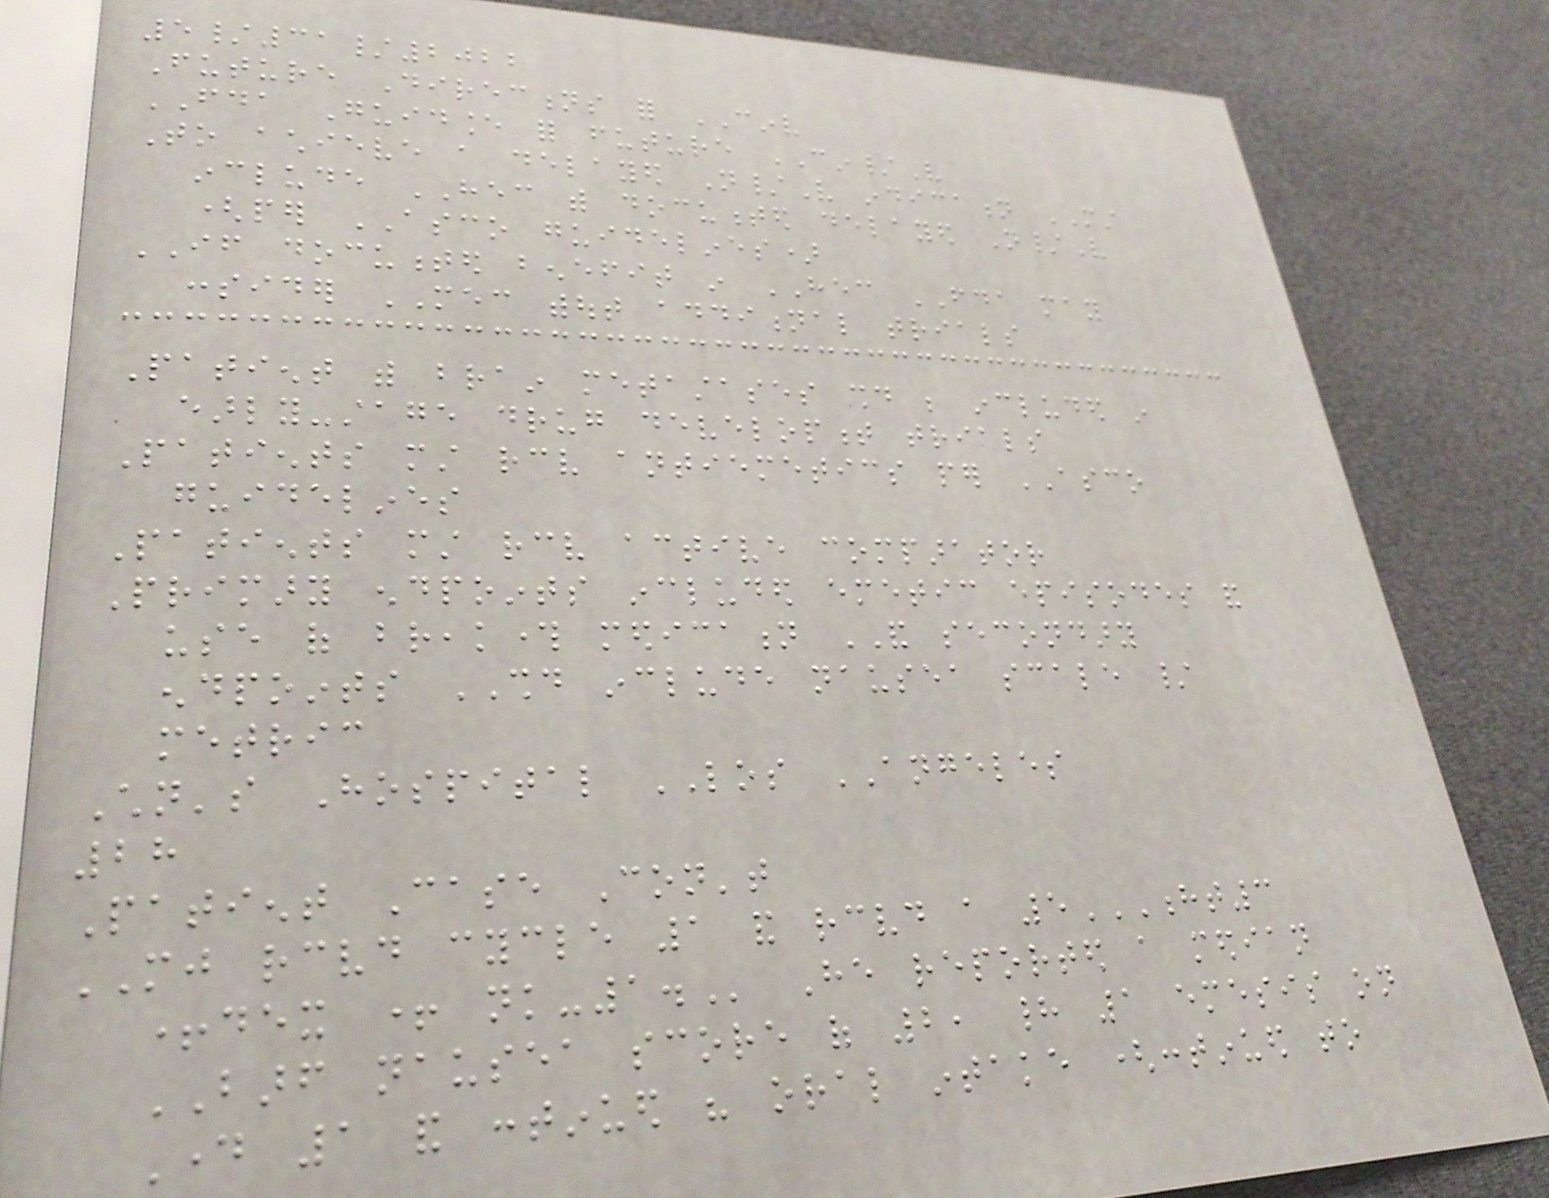5/31/2022
Future Directions for CINV
FDA Guidance for future CIN/V
To achieve a delayed N/V indication MUST
include HEC with documented delayed N/V
(per ASCO guidelines)
IF documented benefit in HEC FDA may
consider MEC without additional trials
Patient with brain metastases should be included in
early-stage drug development trials
Patients must receive antiemetics per ASCO
guidelines
Patients must receive active comparator
Primary endpoints included emetic episodes and
use of breakthrough medication AND secondary
endpoints SHOULD include nausea scale /
metric
Children's Hospital LOS ANGELES
28
Patient Case Con't
MJ received cycle 1 and received a 5HT3
+DEX + NK-1. He reported a median
BARF nausea score of 2, had 1 emesis on
Day 1 and continued his oral intake (continued to
